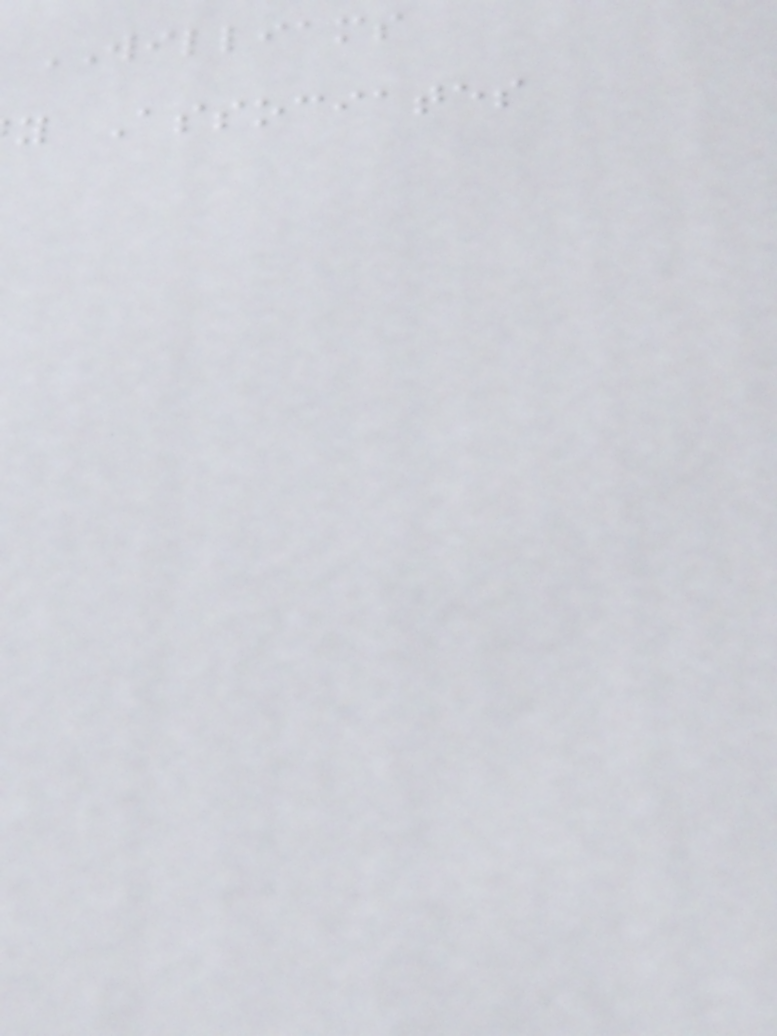WILLIAMS
y Associates
